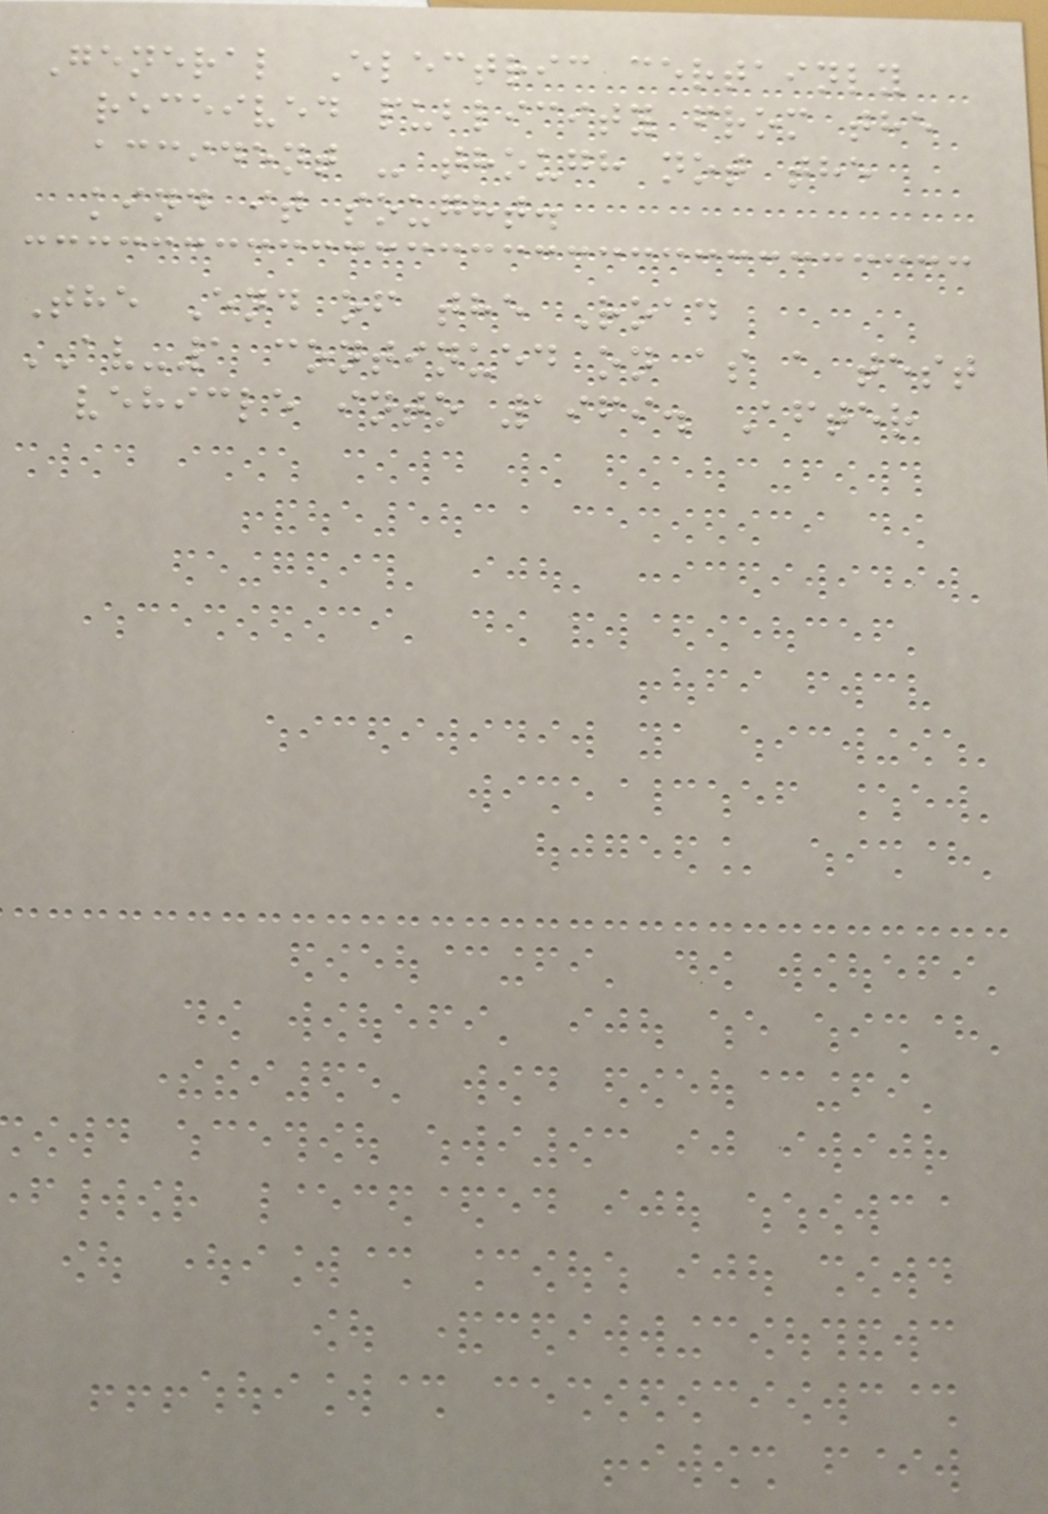General Electric certainly
received publicity from the
accident - though not the
kind it sought.
The End of the Road
AV-1 continued on as a test
vehicle into 1969. After
